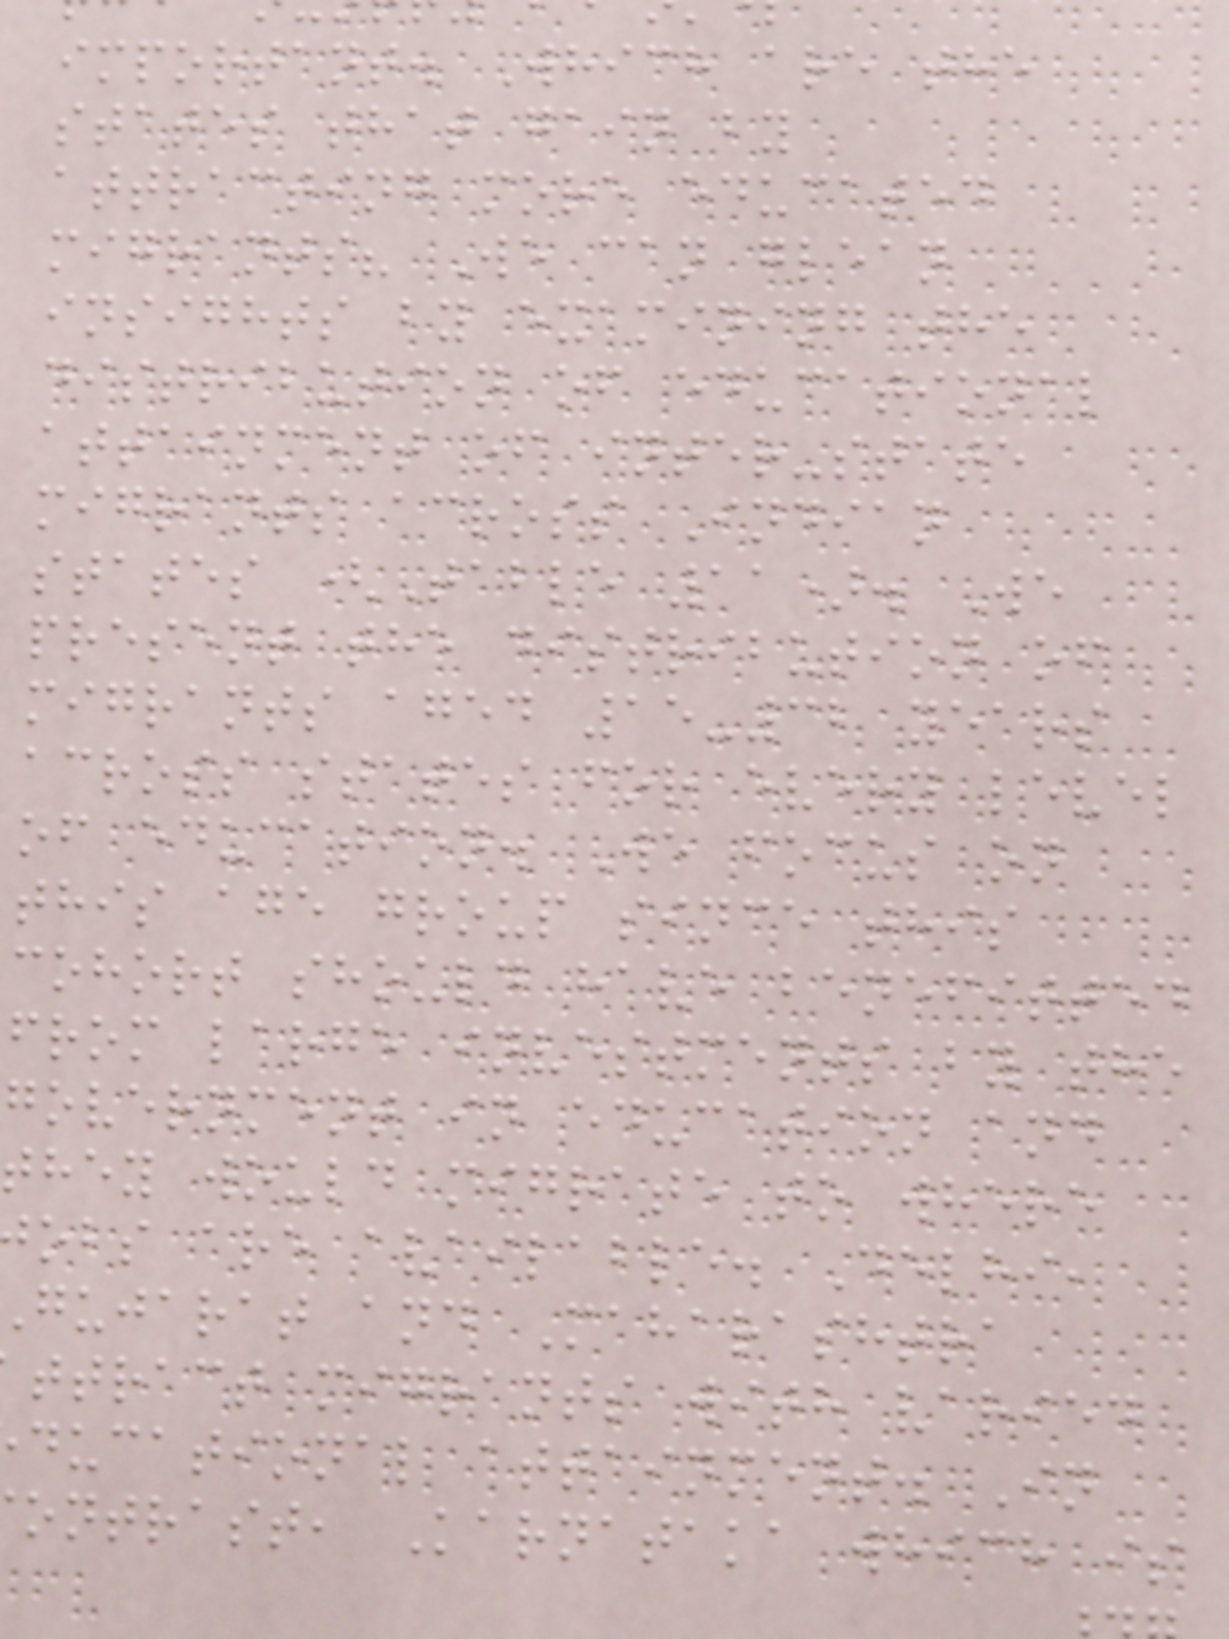important. Which are the
states that gain by
attracting more educated
migrants? We can glean
insights by examining the
distribution of educational
attainment of inter-state
migrants across Indian
states (Table 11). We
present the distribution of
migrants aged 15-32 years
across states for every level
of education. We focus on
this age group since this
cohort should have benefitted
from large investments by the
government in education and
they would migrate to where
obs are available. Delhi,
gujarat and Maharashtra
ttract migrants with varied
ducational attainment. In
ontrast, Karnataka which is
